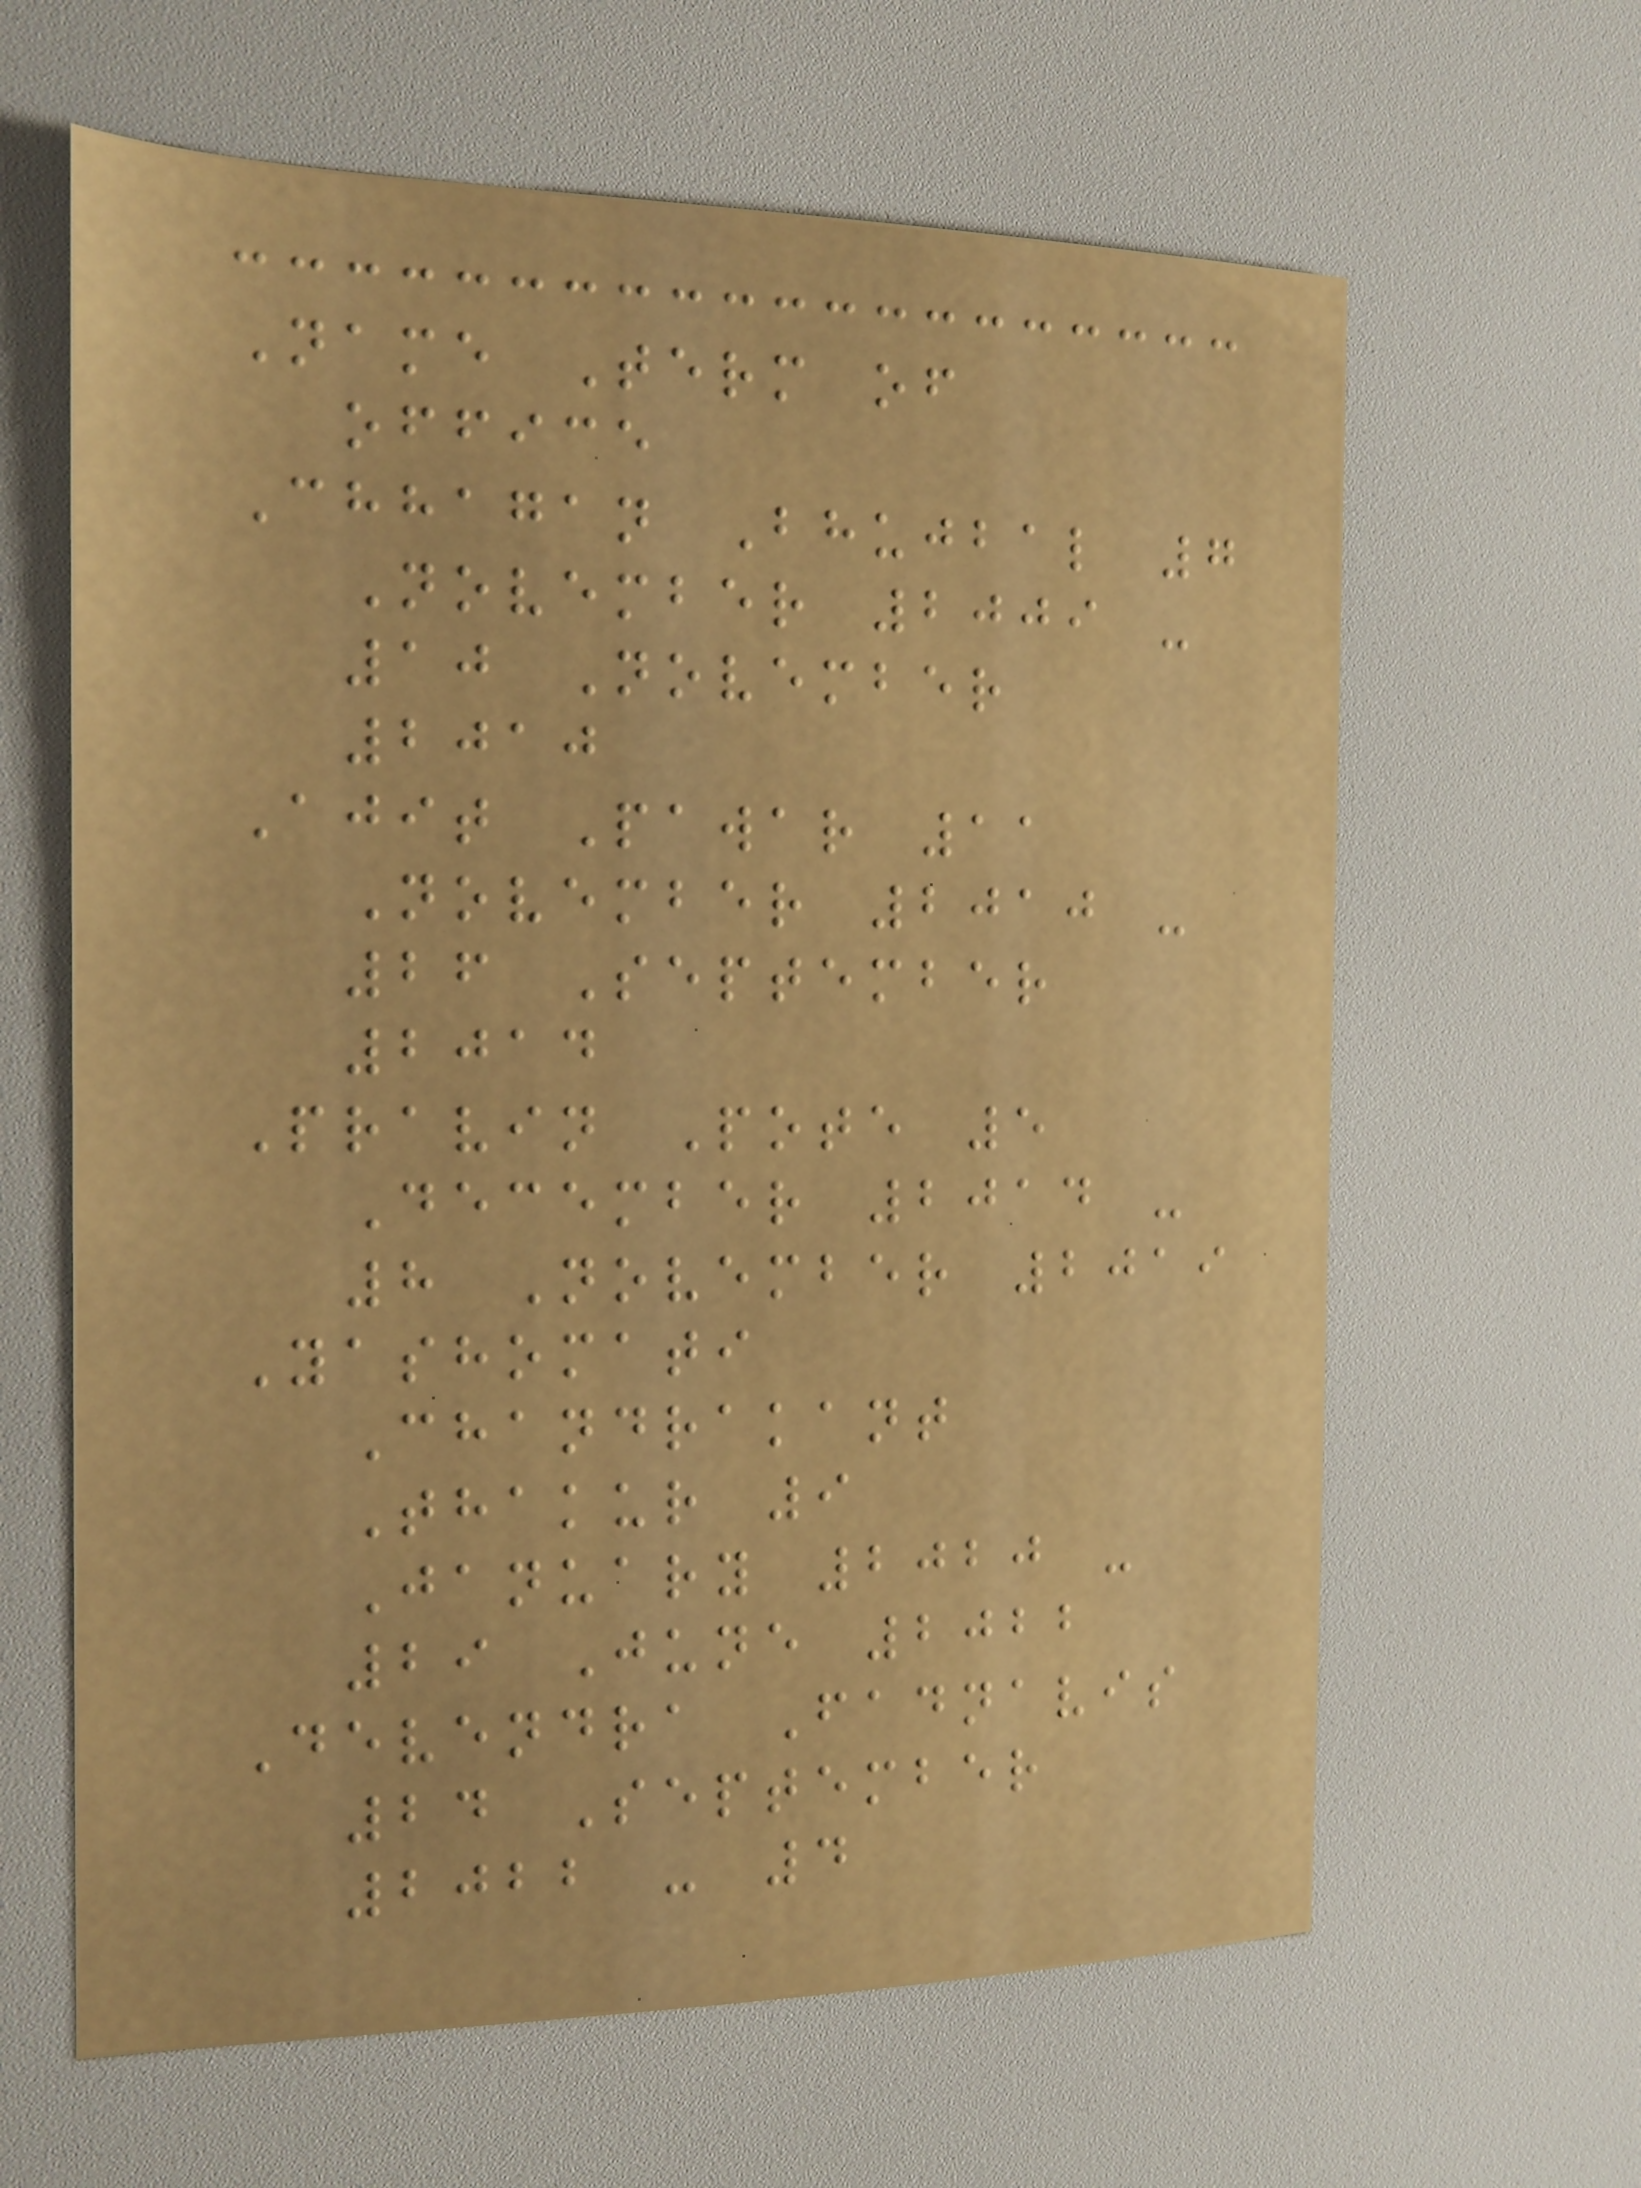Name Term of
office
Chhagan Bhujbal 7
November 2009 -
10 November
2010
Ajit Pawar 11
November 2010 -
26 September
2014
Pravin Pote 5
December 2014 -
8 November 2019
Yashomati
Chandrakant
Thakur 9
January 2020 -
29 June 2022
Devendra Fadnavis
24 September
2022 - 4
